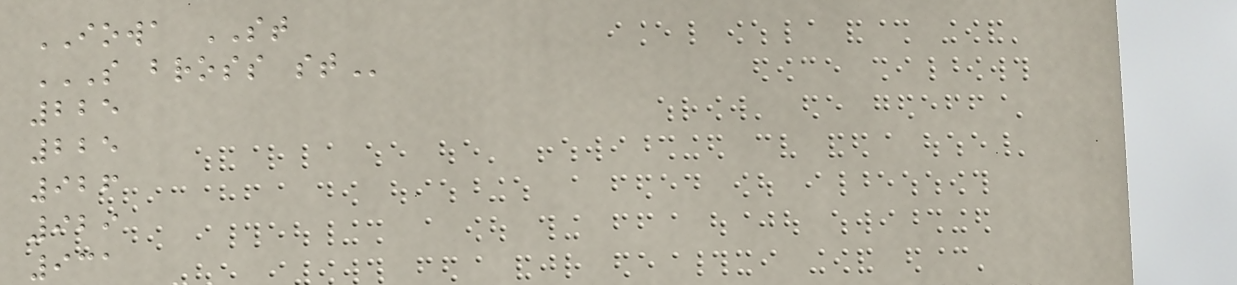IOWA ST
S BROSS ST
225
225
926
929
931
